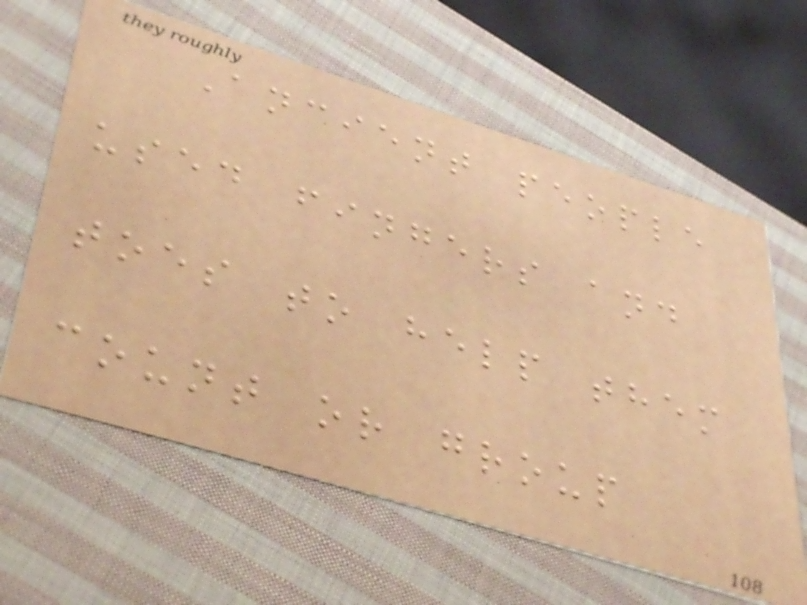Ancient people
used fingers and
toes to help them
count or group
